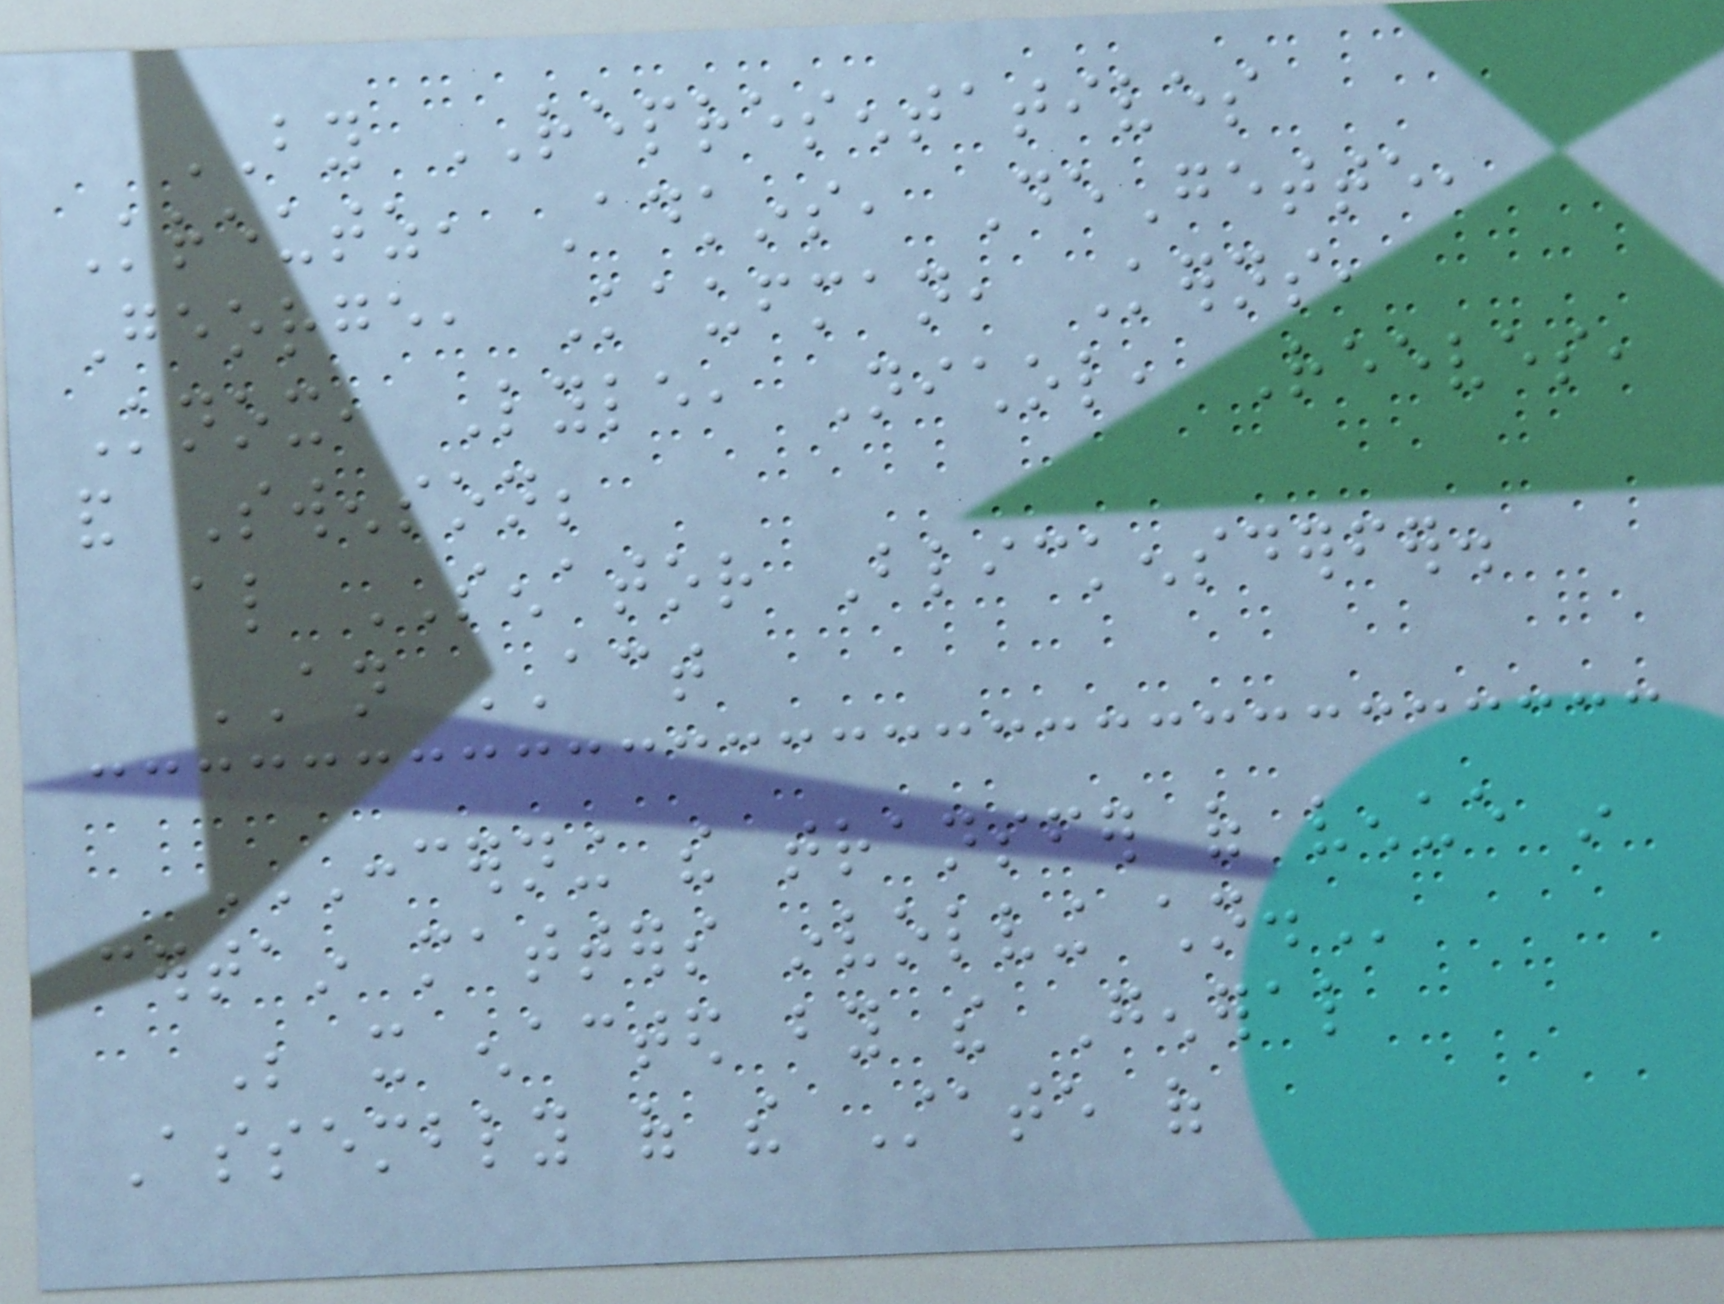BY REPRESENTATIVES
Kreutz, Adkins, DeGette,
George, Kaufman, Kerns,
Knox, Lyle, Nichol, Reeves,
and Swenson;
also SENATOR Blickensderfer.
AN ACT
CONCERNING THE TRANSFER OF VENUE IN
CERTAIN MATTERS INVOLVING CHILDREN.
Be it enacted by the General
Assembly of the State of
